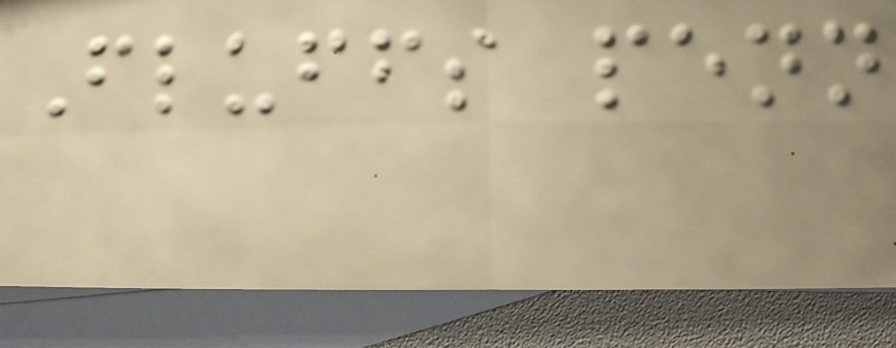Fluffs penn
